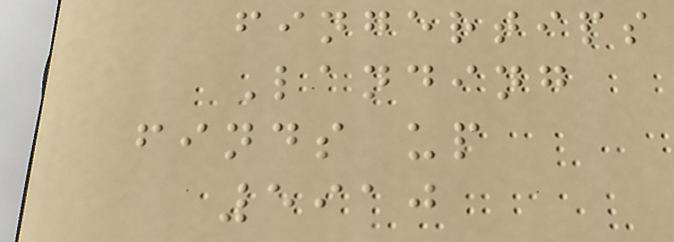fingertips
Landing
finds up
5910
